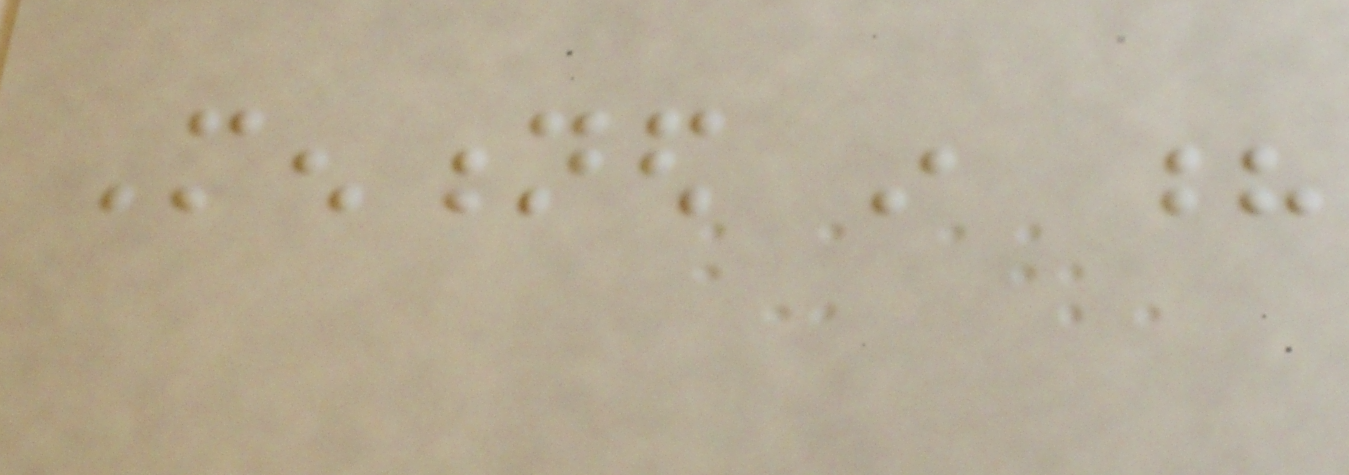Mentioned in ?
